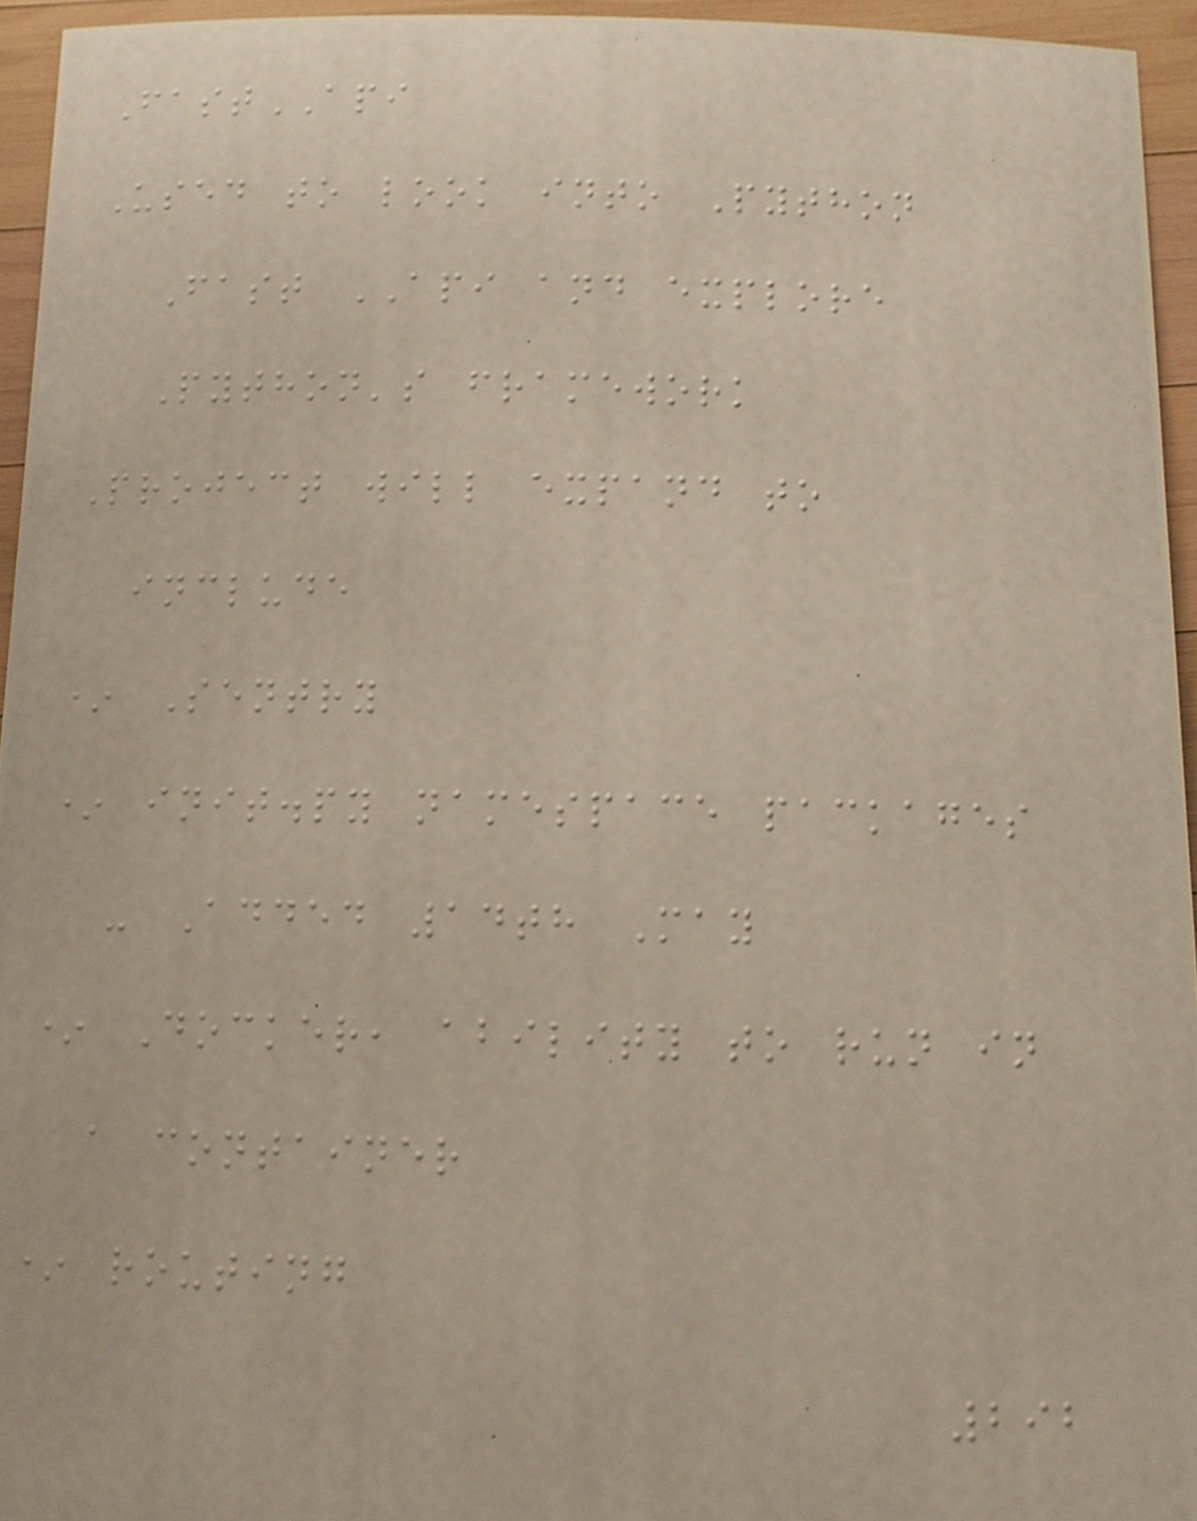FastAPI
Used to look into Python
Fast API and explore
Python's framework
Project will expand to
include
* Sentry
* init.py namespace packages
- Added 14th May
* Docker, ability to run in
a container
* routing
292
